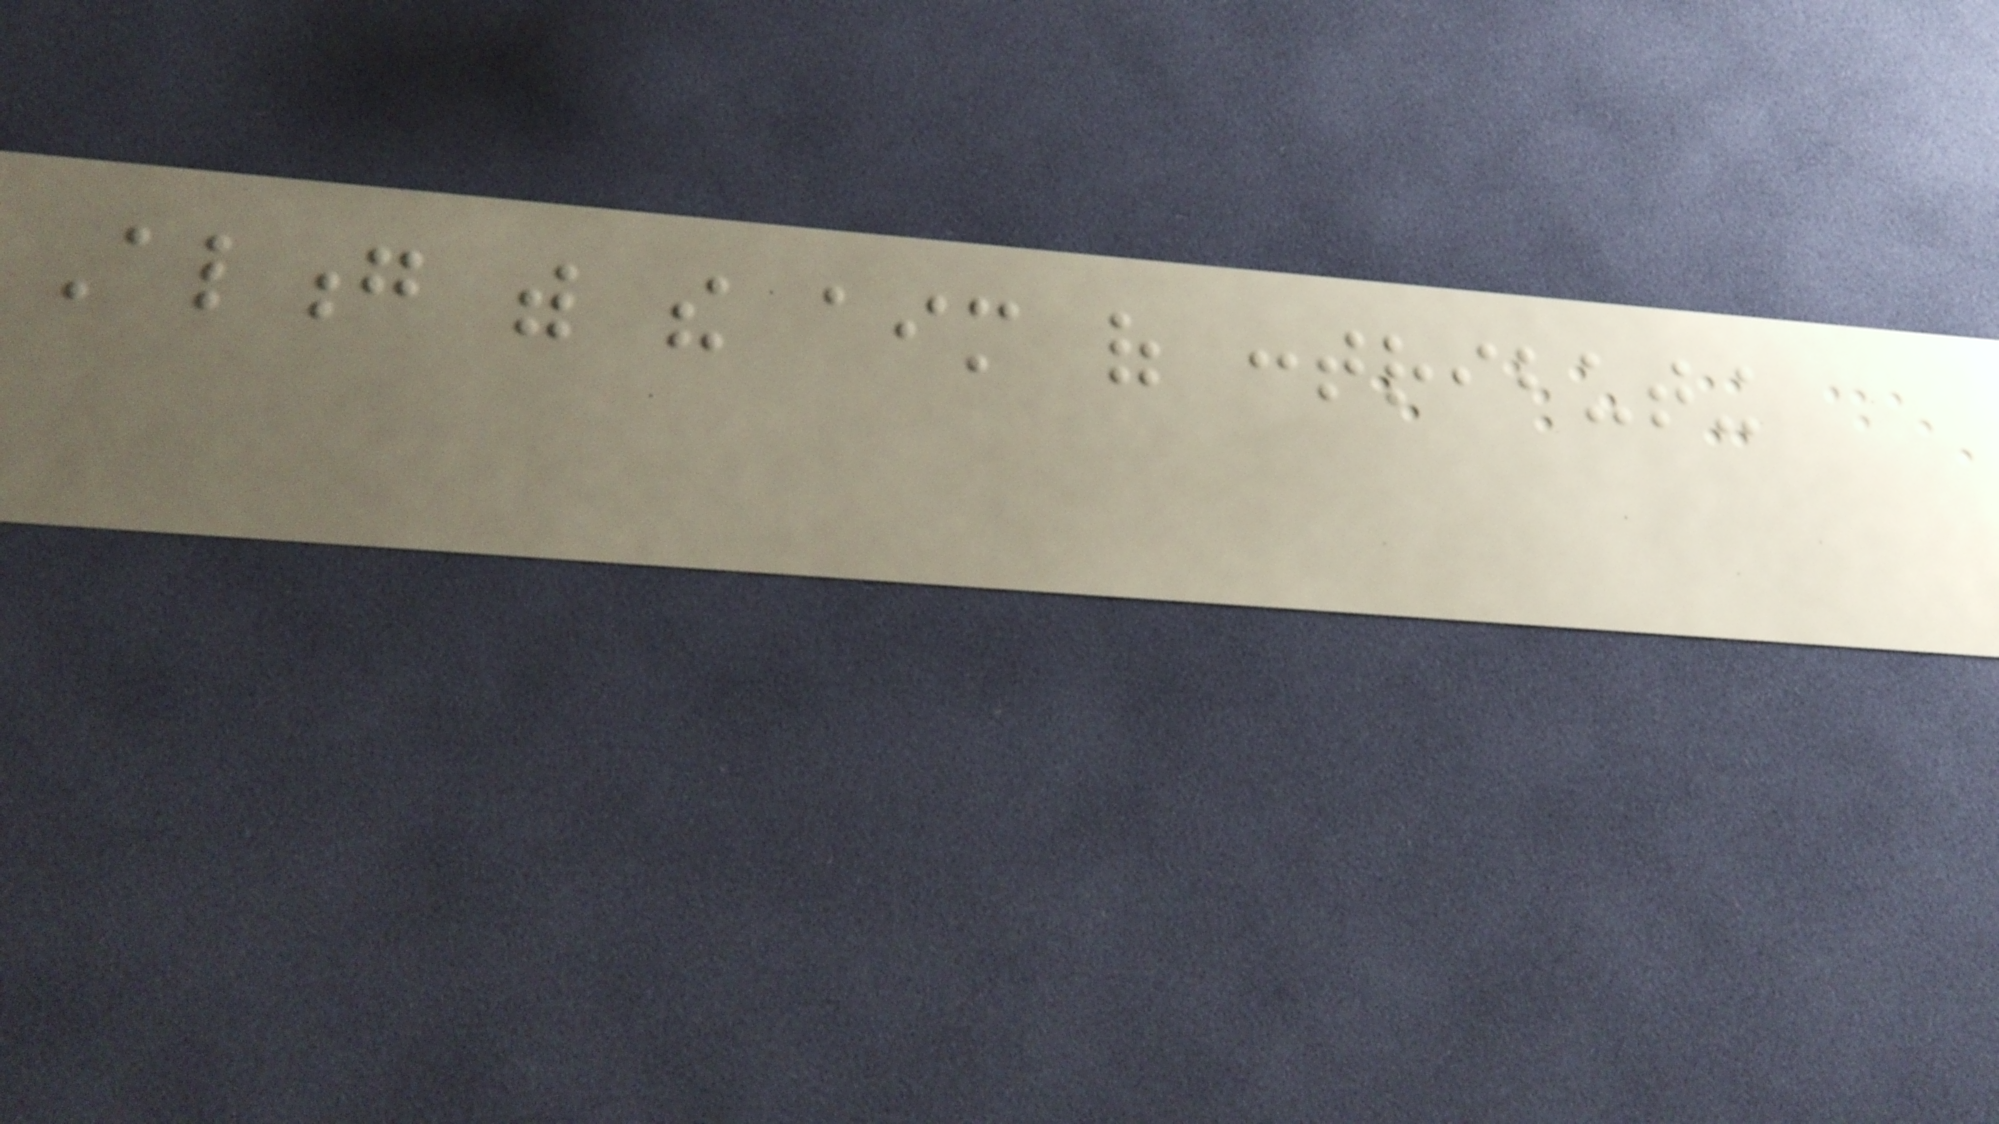Along with the aim of contributing
